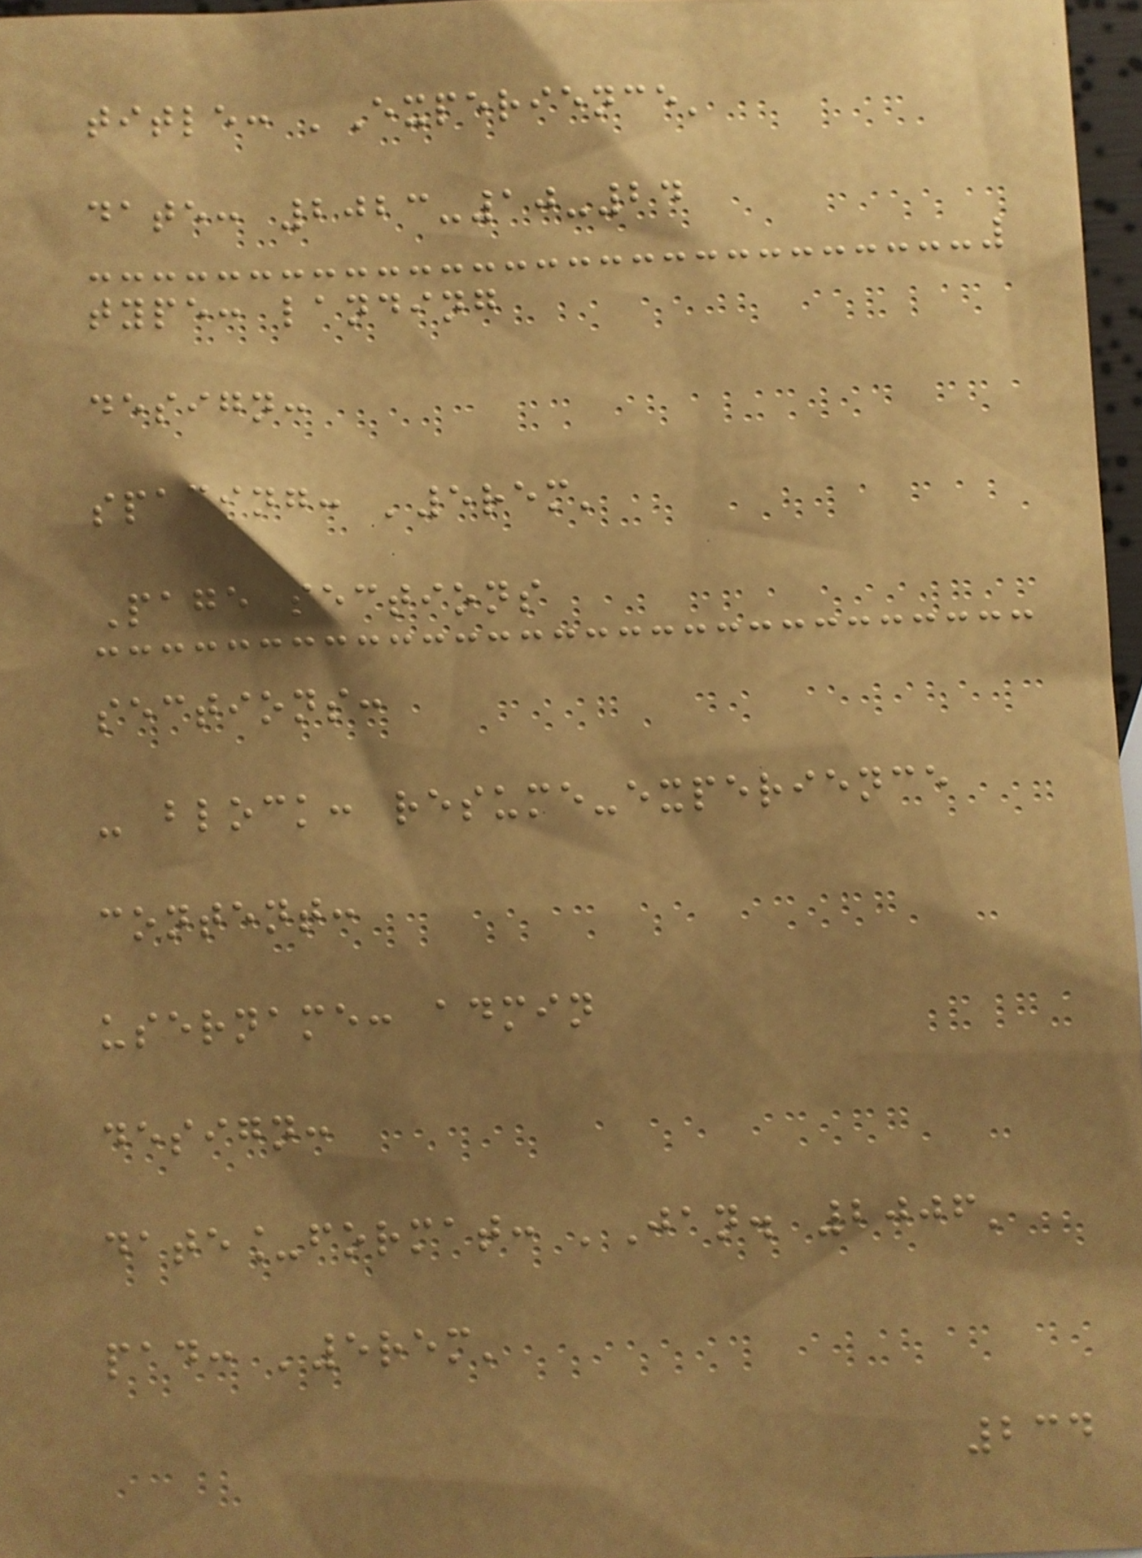title: 'Experience'
date: 2023-10-24
type: landing
design:
spacing: '5rem'
Page sections
sections:
- block: resume-experience
content:
username: admin
design:
date_format: 'Jan. 2006'
pad: '5rem'
234
